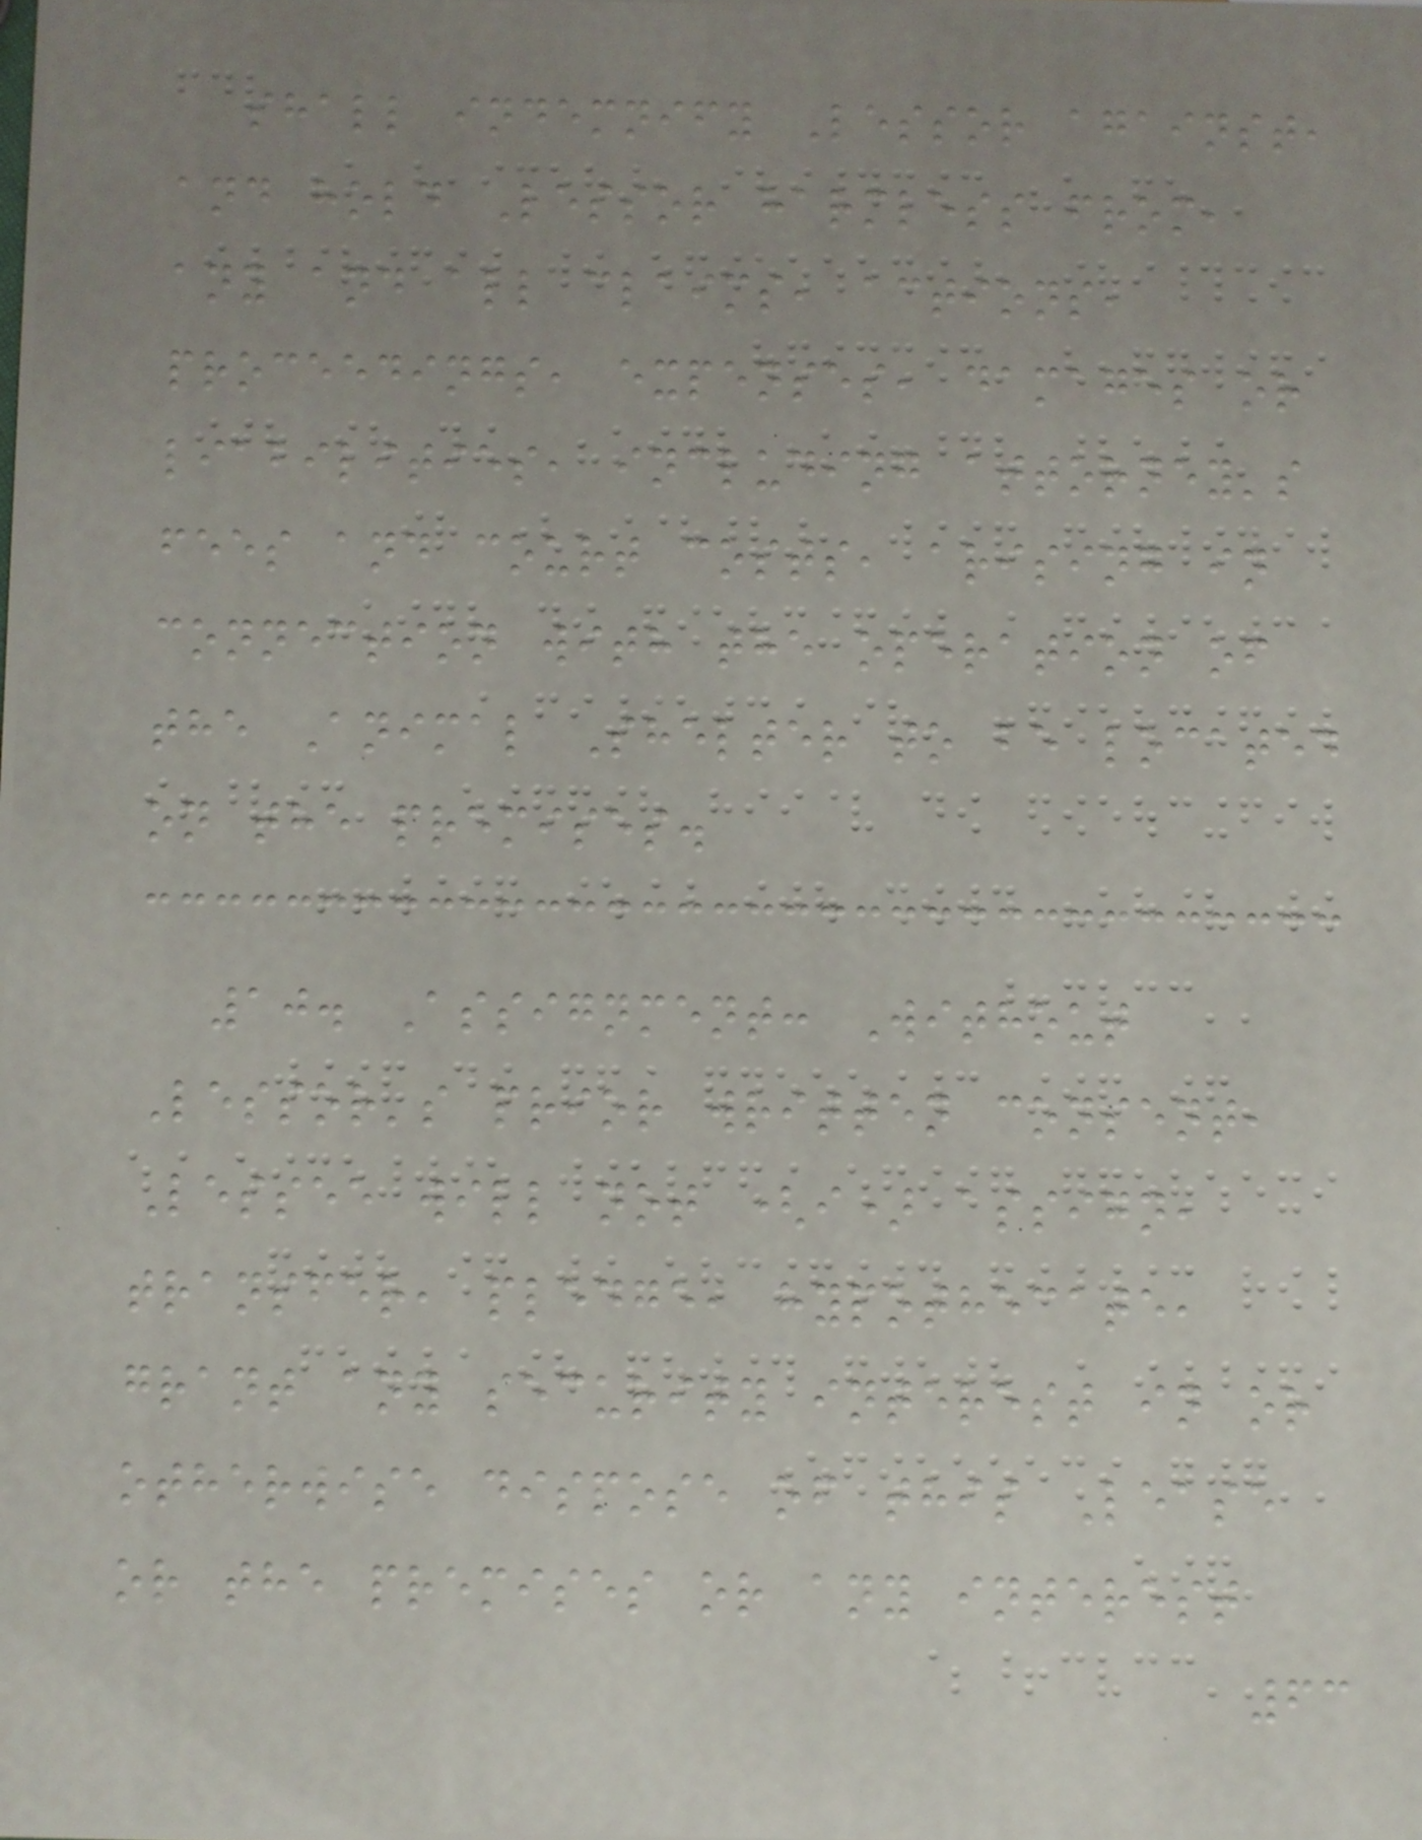shall indemnify Lessor against,
and hold Lessor harmless from,
any and all claims, actions,
proceedings, expenses, damages or
liabilities, including attorney's
fees and court costs, arising in
connection with the operation of
the Animal Shelter to be located
on the premises.
10. Assignment: Without
Lessor's prior written consent,
Lessee will not (i) assign,
transfer, pledge, hypothecate,
grant any security interest in or
otherwise dispose of this Lease
or the premises or any interest
63
